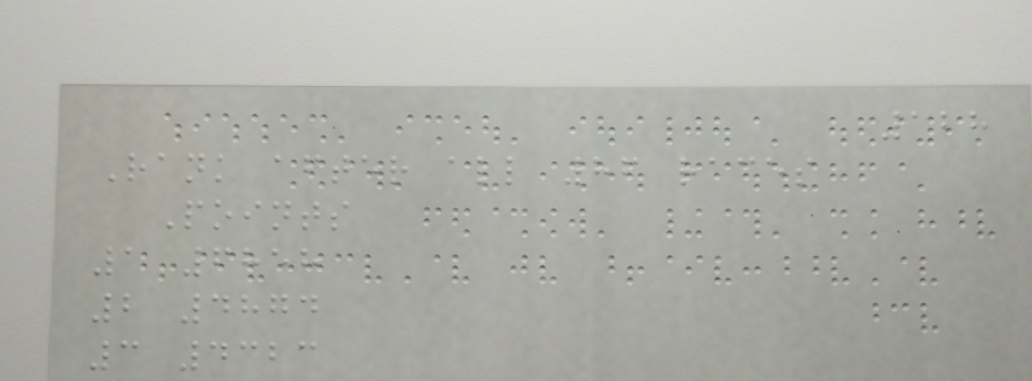128
Rank after all 86 races
Points
1 6858
2 4874
3 4323
